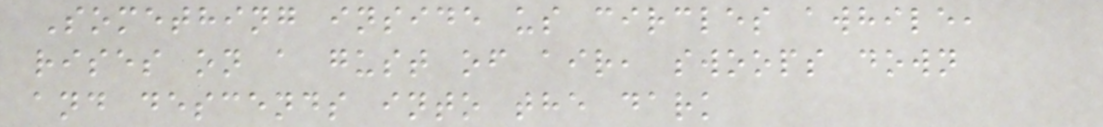Something inside us circles awhile,
rises on a gust of air, swoops down
and descends into the dark
